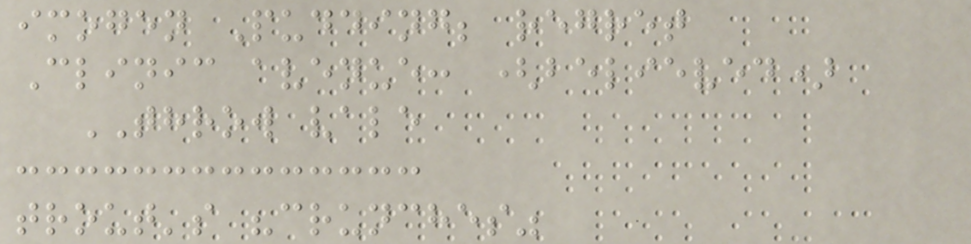imogen Pudding; regret
Clinic avenue: (believed)
THROW vale
trout's "crunches"
